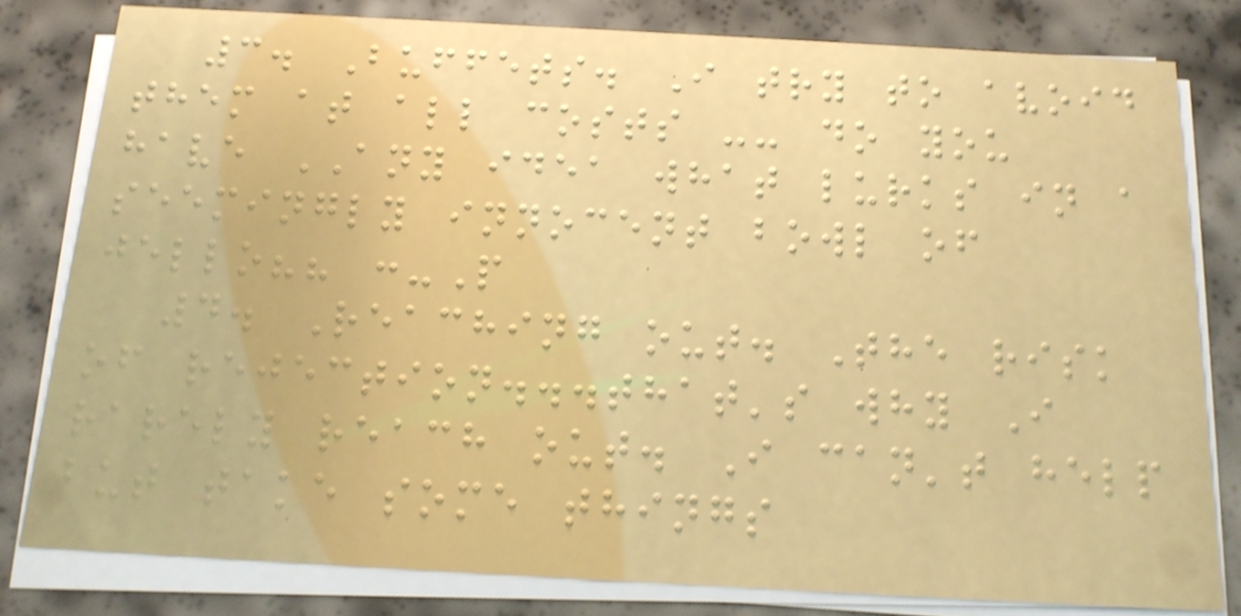3. Buffets. I try to avoid
them at all costs -- do you
have ANY idea what lurks in a
seemingly innocent bowl of
jello?? :-P
4. Reaching out. The risk
of rejection...that's why I
rarely reach out. I can't help
but take some things
